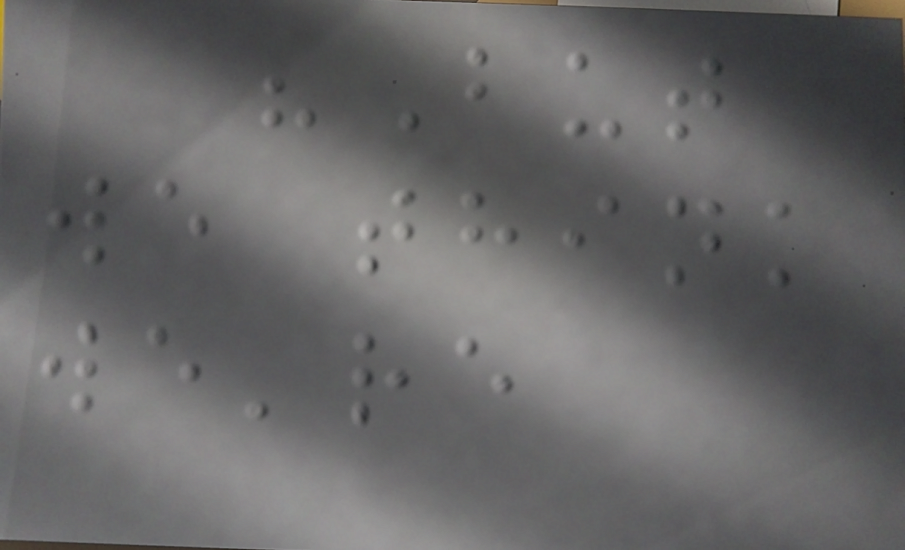"But
we think
we're
